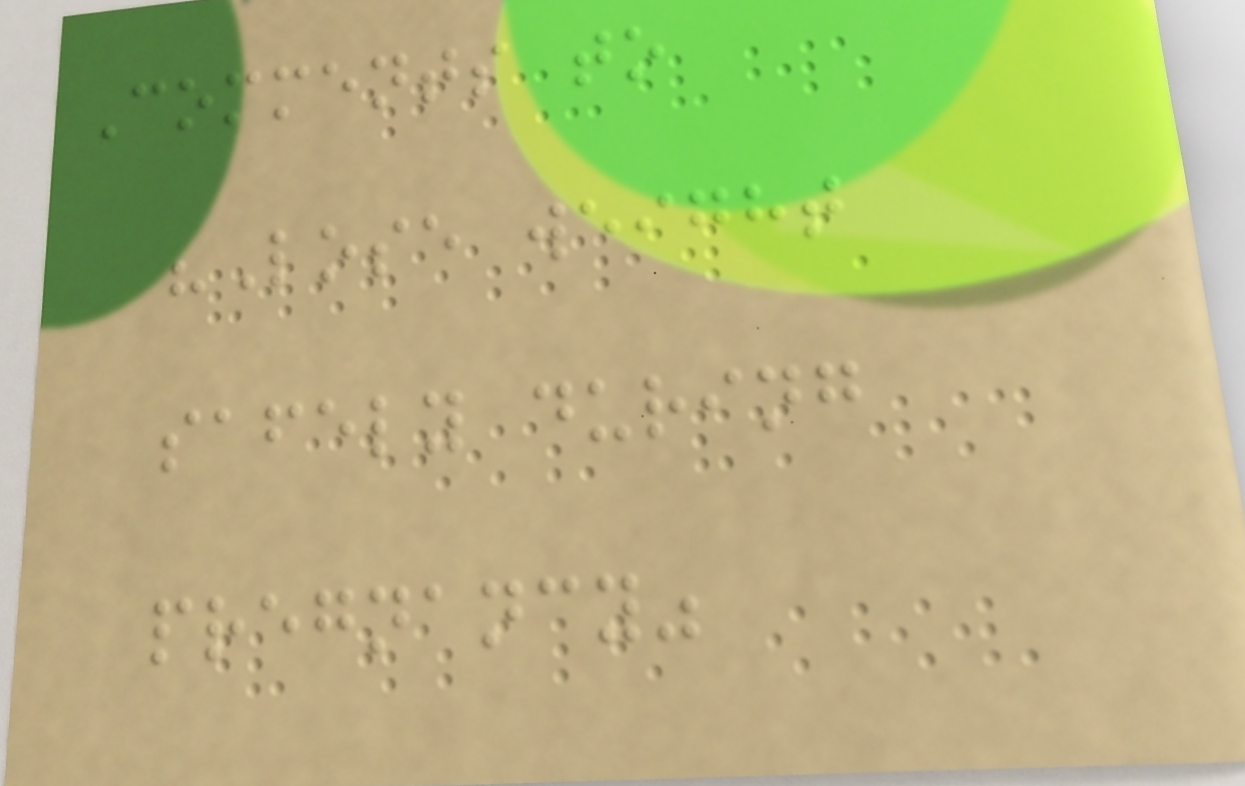Comments to
"Lose weight
safely during
pregnancy"
